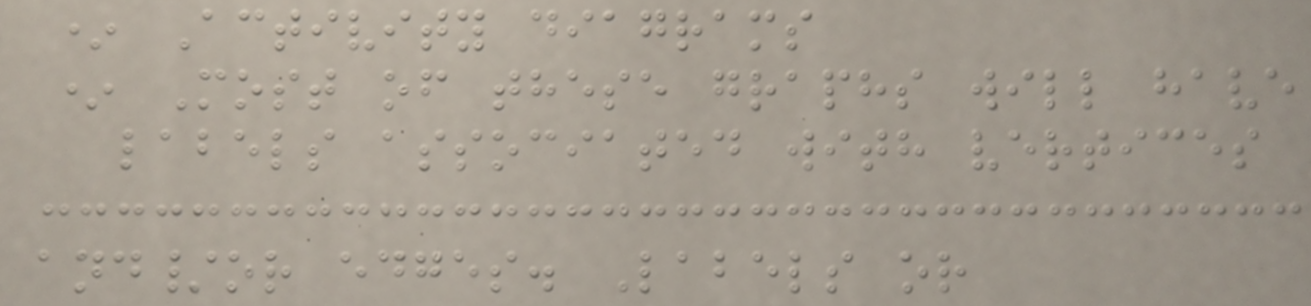* Activity diagrams
* Most of these graphs will have
labels associated with vertices
and/or edges. Labels or
